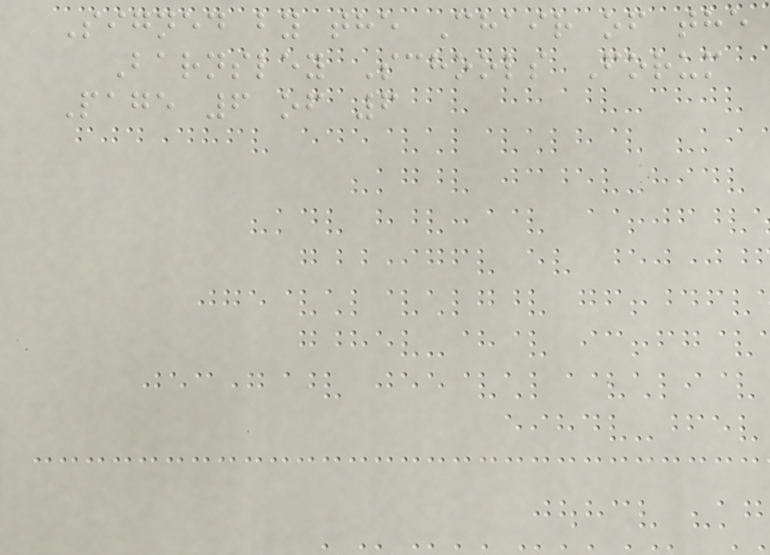Signed by the Chair of the
Barnsley Schools Forum
Page 6 of 6
